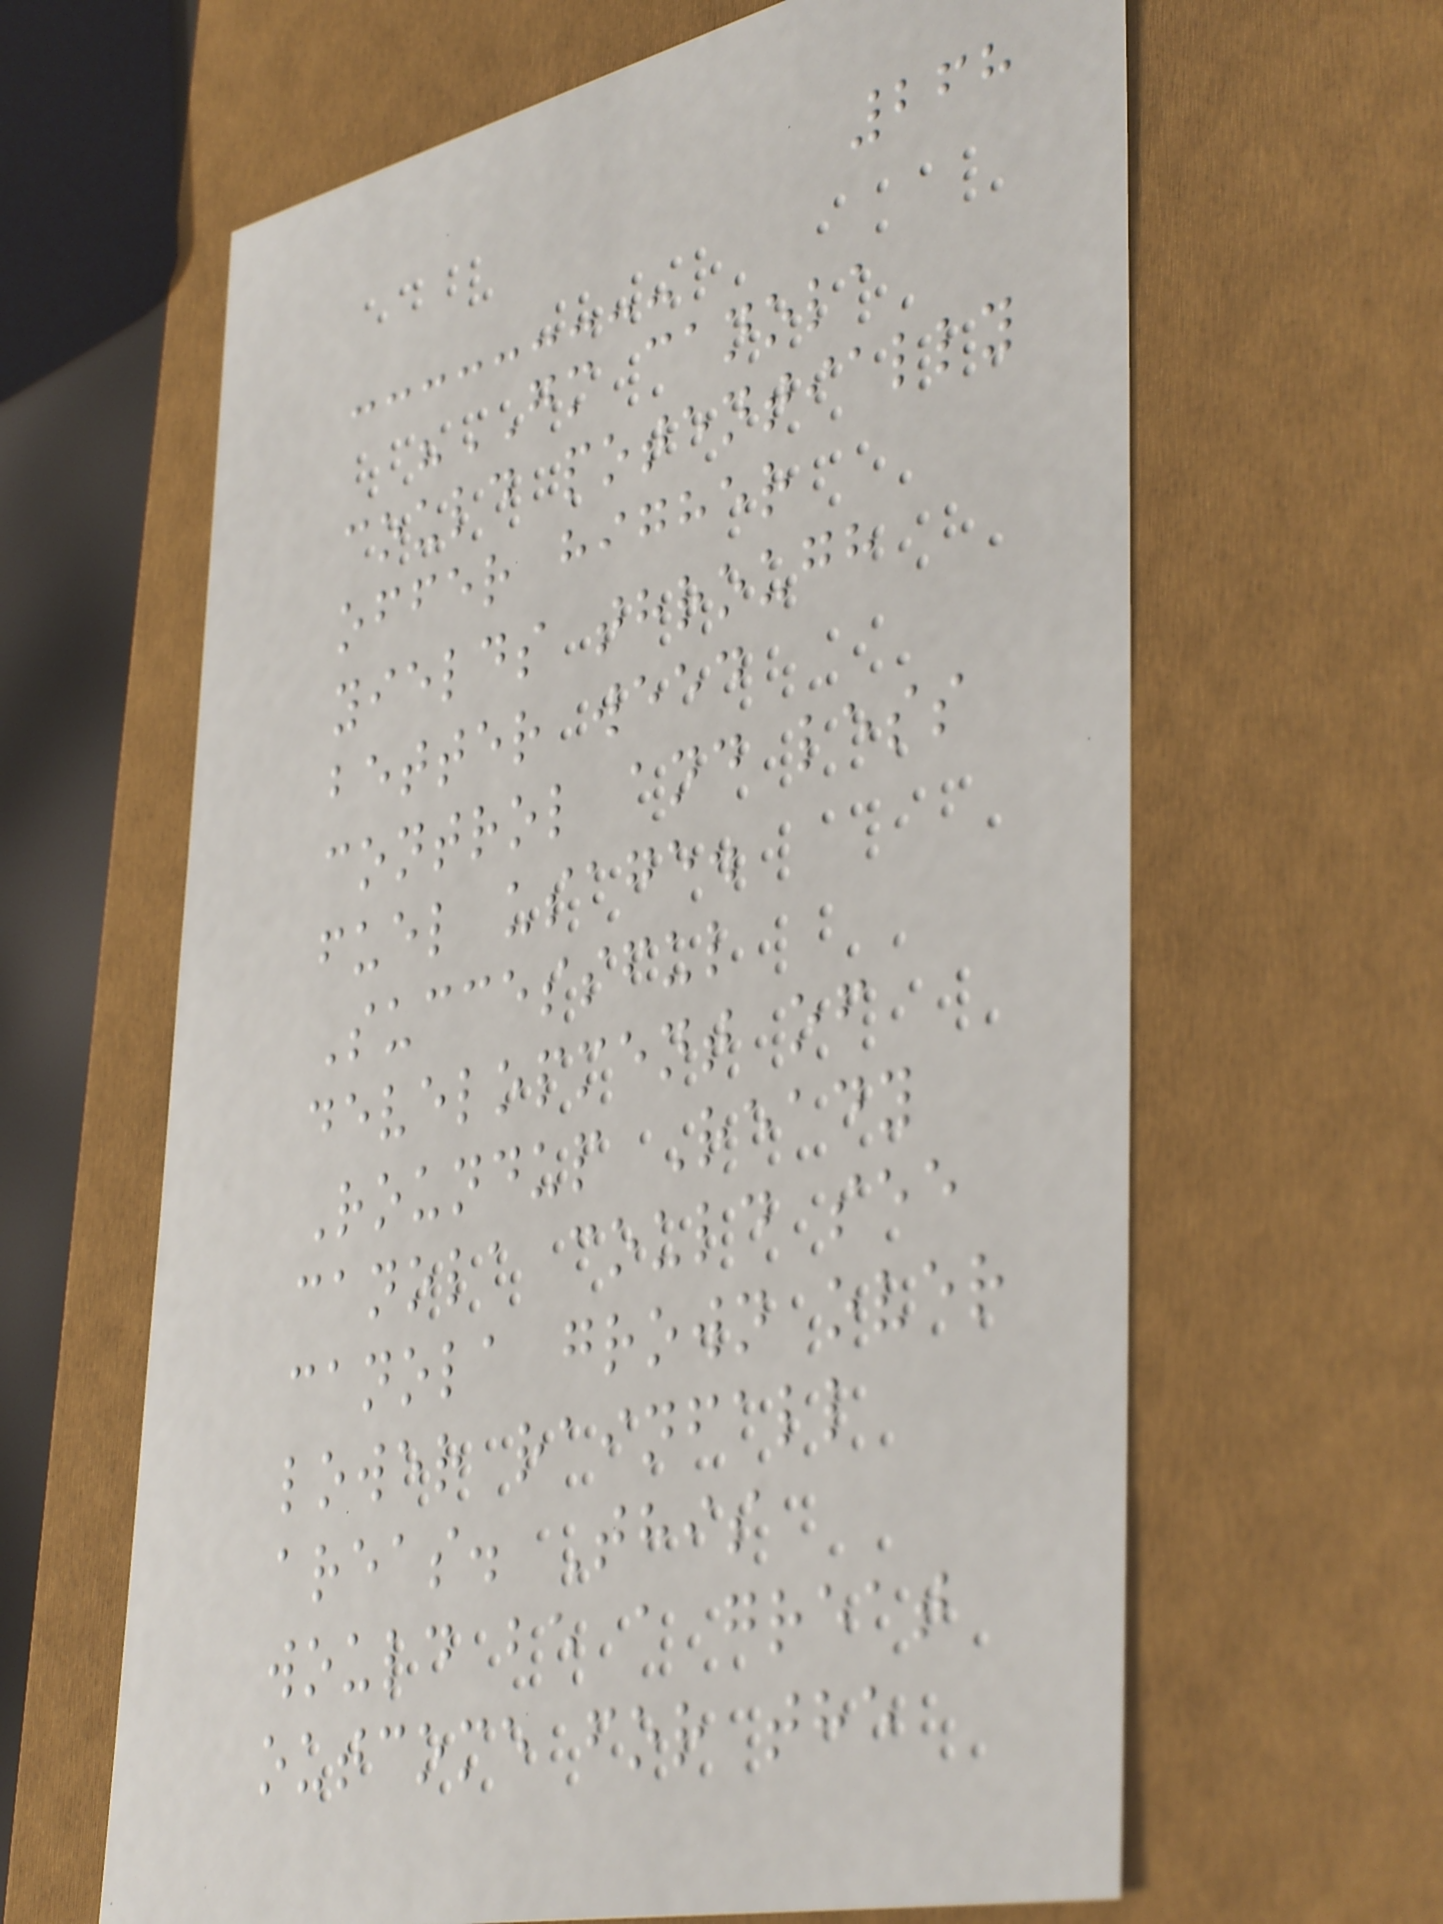268
"GM canola
could potentially
offer higher
yields through
better weed
control and less
fuel usage.
Successful
development of
Roundup Ready
canola could see
canola grown over
lower rainfall
areas. This
would be a great
outcome for the
